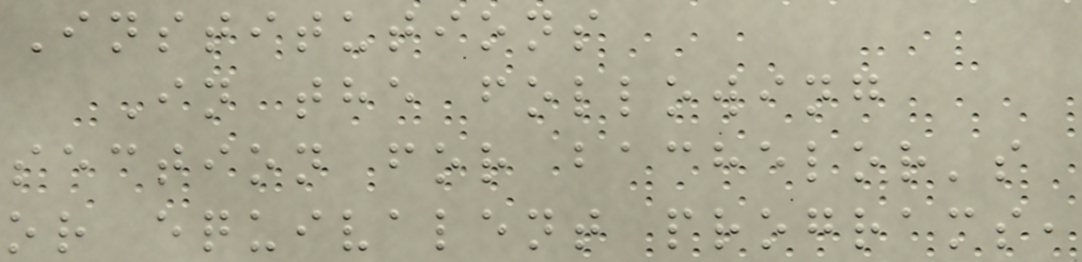Institutions
In the following
section for bachelor's
or equivalent programs,
